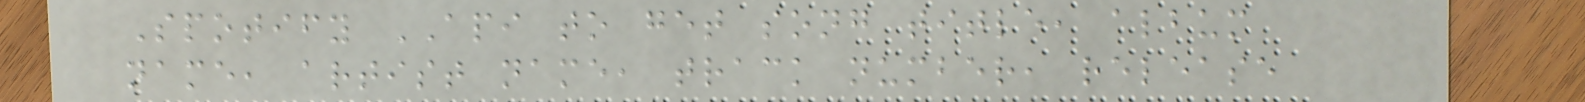Spotify API to get song title, album
name, artist name, track number, release
